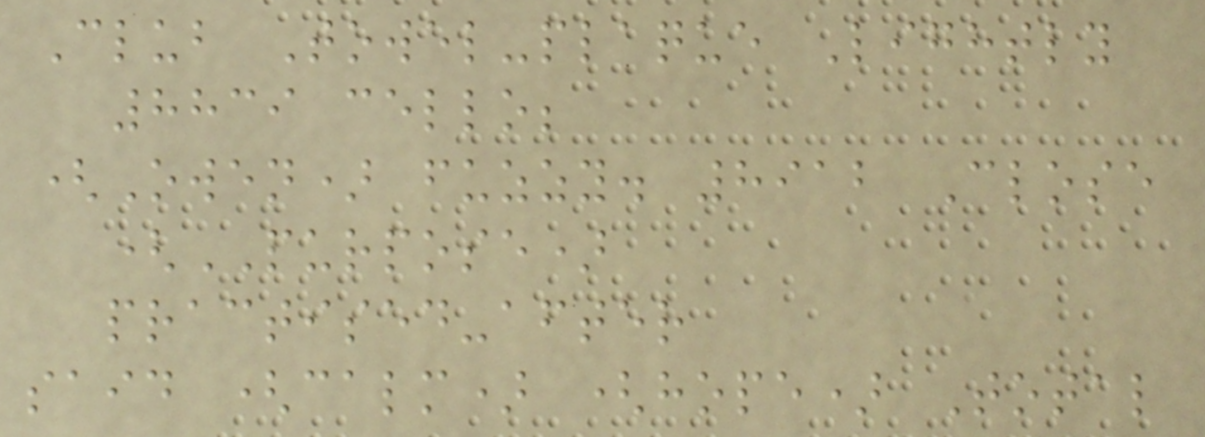Club Towel-plaque Lightly
8839 cello;
(Owen) fuzzy. 8912 Close
(PURPOSE)
practised-after
said (calm) (hope) Total
